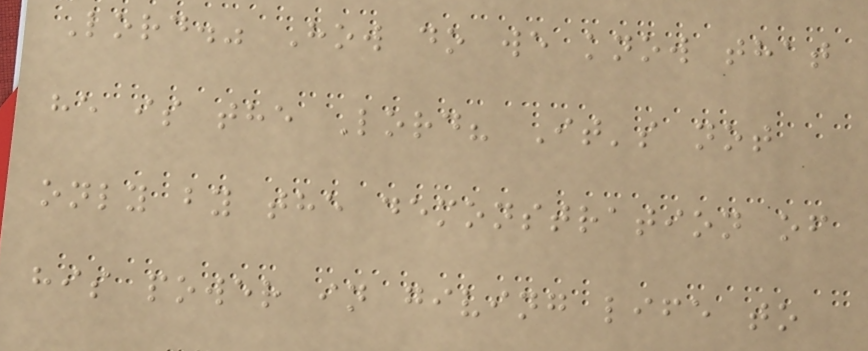Lord." How do we know that
he is the Lord? It's not
only by the demonstration of
his power in giving life to
